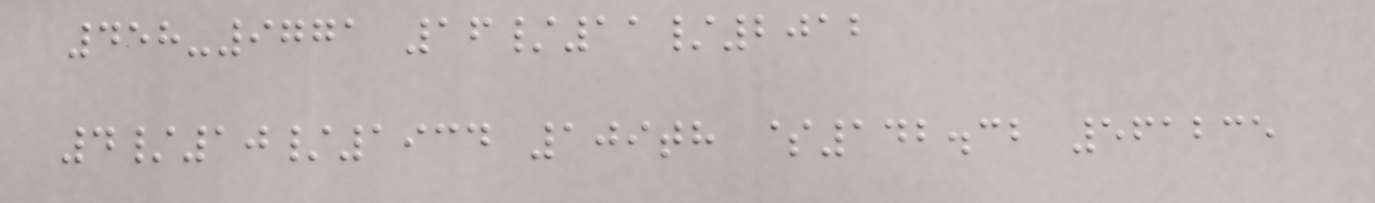458-9771 16/11/2012
4/10/1934 109th $142.32 561235
